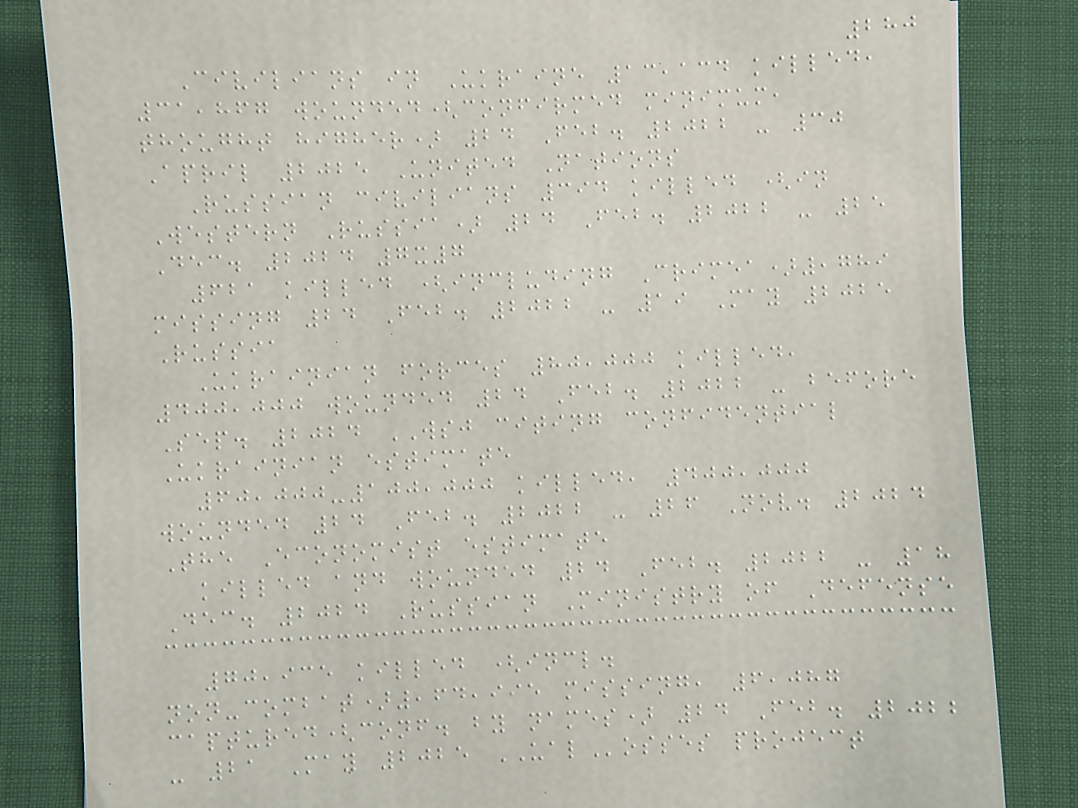280
Civilians in Ukraine 13,134 killed,
31,867 wounded(confirmed minimum,
thought higher) 24 Feb. 2022 - 30
April 2025 United Nations
Russian civilians 394 killed (in
Western Russia) 24 Feb. 2022 - 25
Dec. 2024 7x7
621 killed (including Crimea),789
missing 24 Feb. 2022 - 19 May 2025
Russia
Ukrainian forces 80,000 killed,
400,000 wounded 24 Feb. 2022 - before
Sep. 2024 WSJ citing confidential
Ukrainian estimate
60,000-100,000 killed, 400,000
wounded 24 Feb. 2022 - 26 Nov. 2024
The Economist estimate
killed and wounded 24 Feb. 2022 - 18
Dec. 2024 Russian Ministry of Defense
70,935 killed (incl.
non-combat),64,995 missing, 6,087
captured(conf. by names) 24 Feb. 2022
- 21 May 2025 UALosses project
